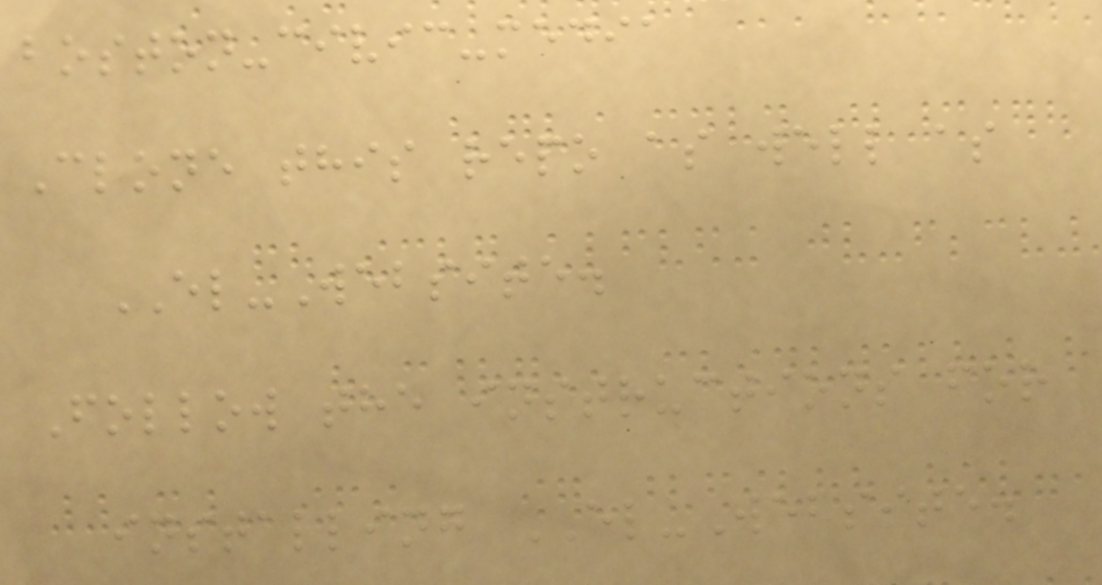boston-civic-media
Clone this repo as well as
EL-Website.
Follow the instructions for
installing EL-Website.
